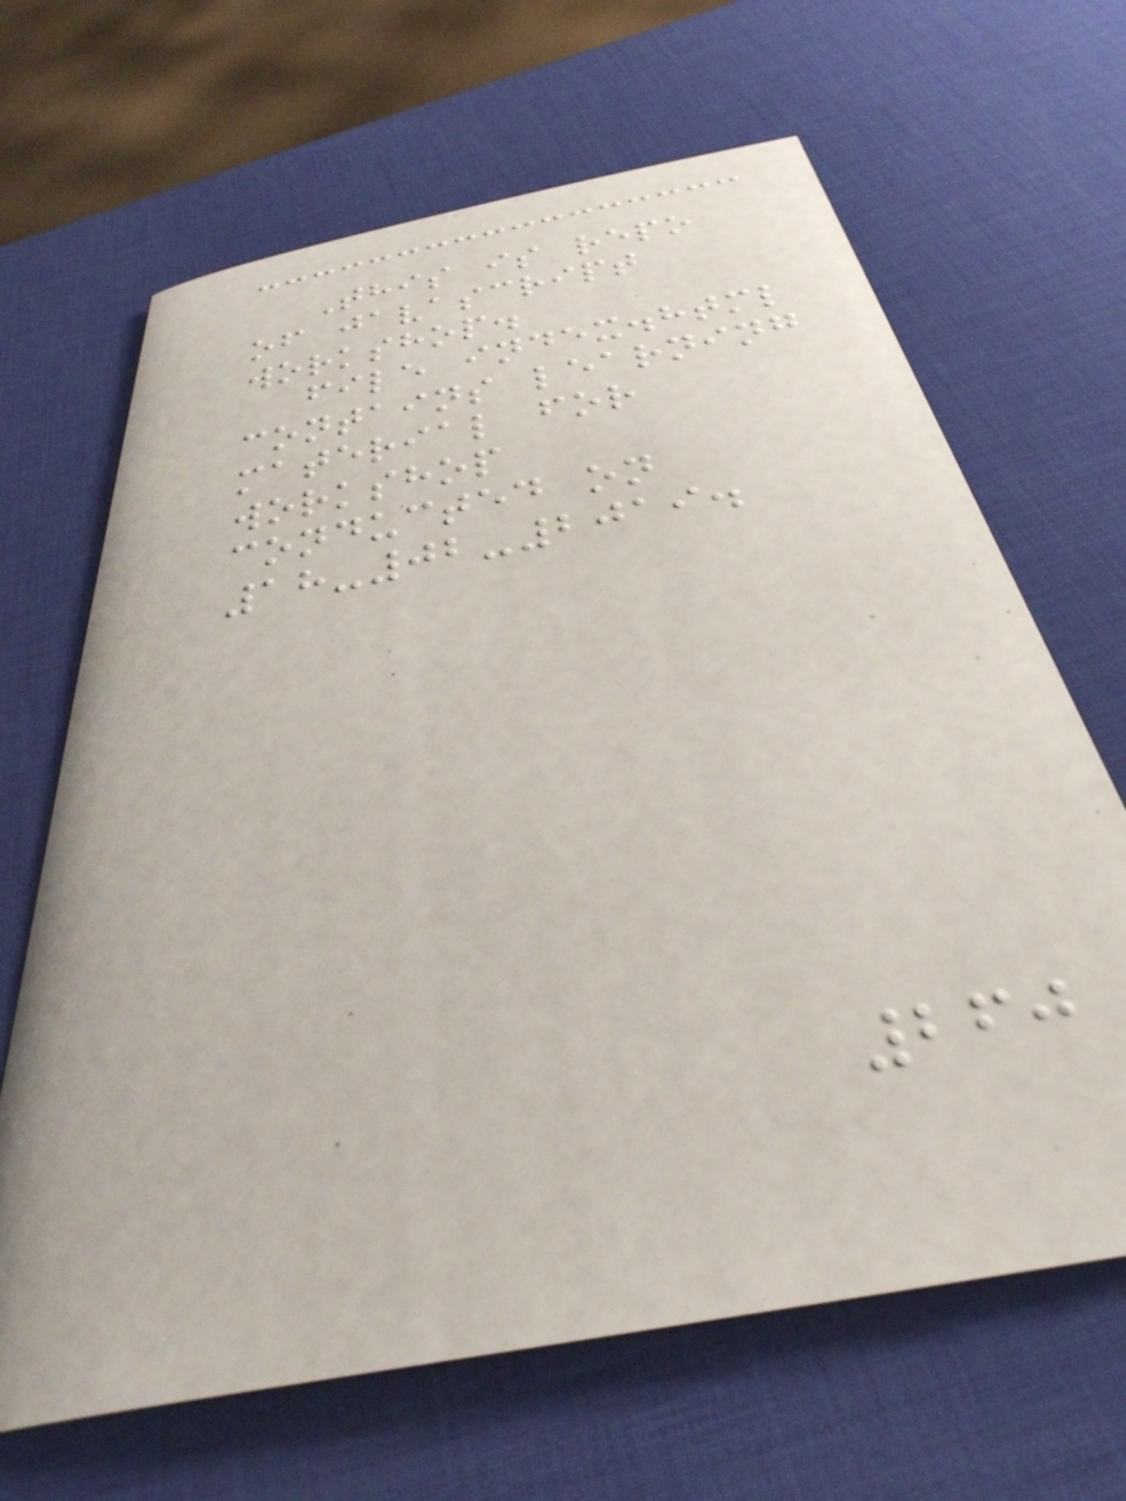This is repo
of javascript
workshop.
file index.html
contains learning
material for
workshop
conducted on
18-02-2019.
260
